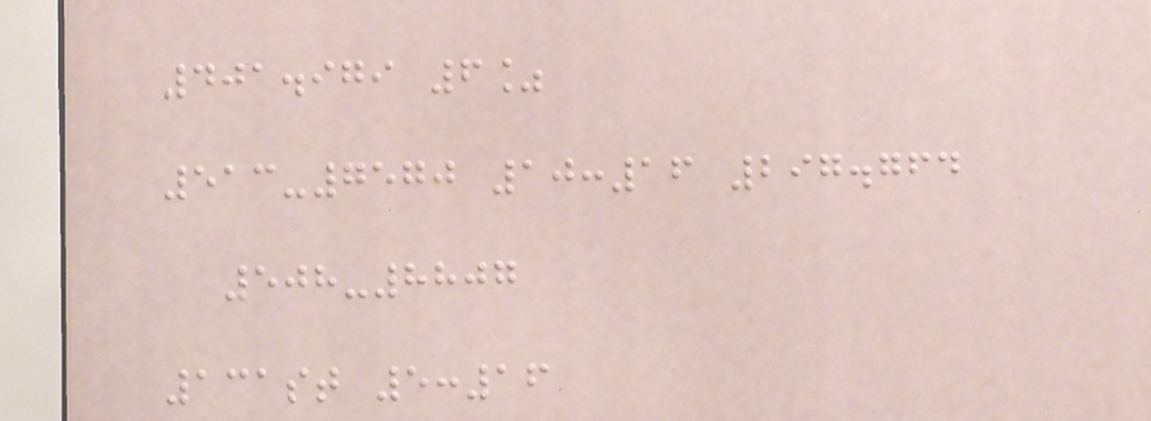401.979 6%
513-7570 10:16 297.764
508-8807
131st 5:16
